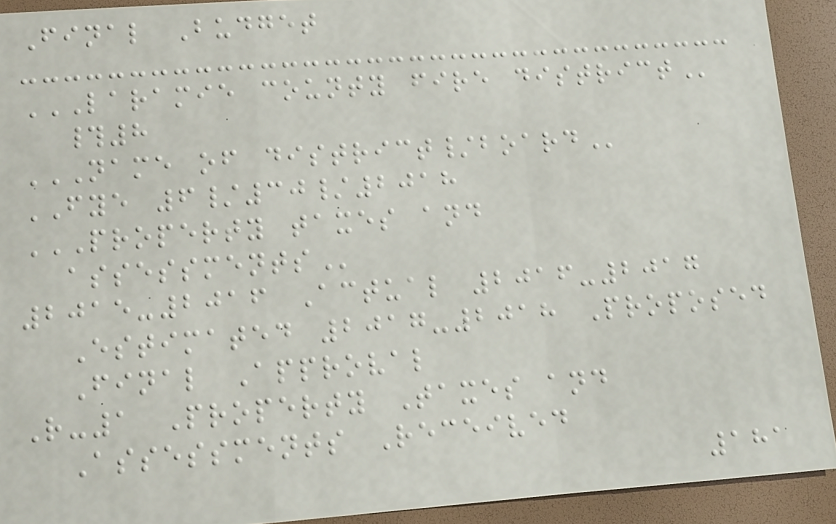Final Budget
LARAMIE COUNTY FIRE DISTRICT
#8
NAME OF DISTRICT/BOARD
FYE 6/30/2018
PROPERTY TAXES AND
ASSESSMENTS
2015-2016 Actual 2016-2017
Estimated 2017-2018 Proposed
Final Approval
R-1 Property Taxes and
Assessments Received
181
